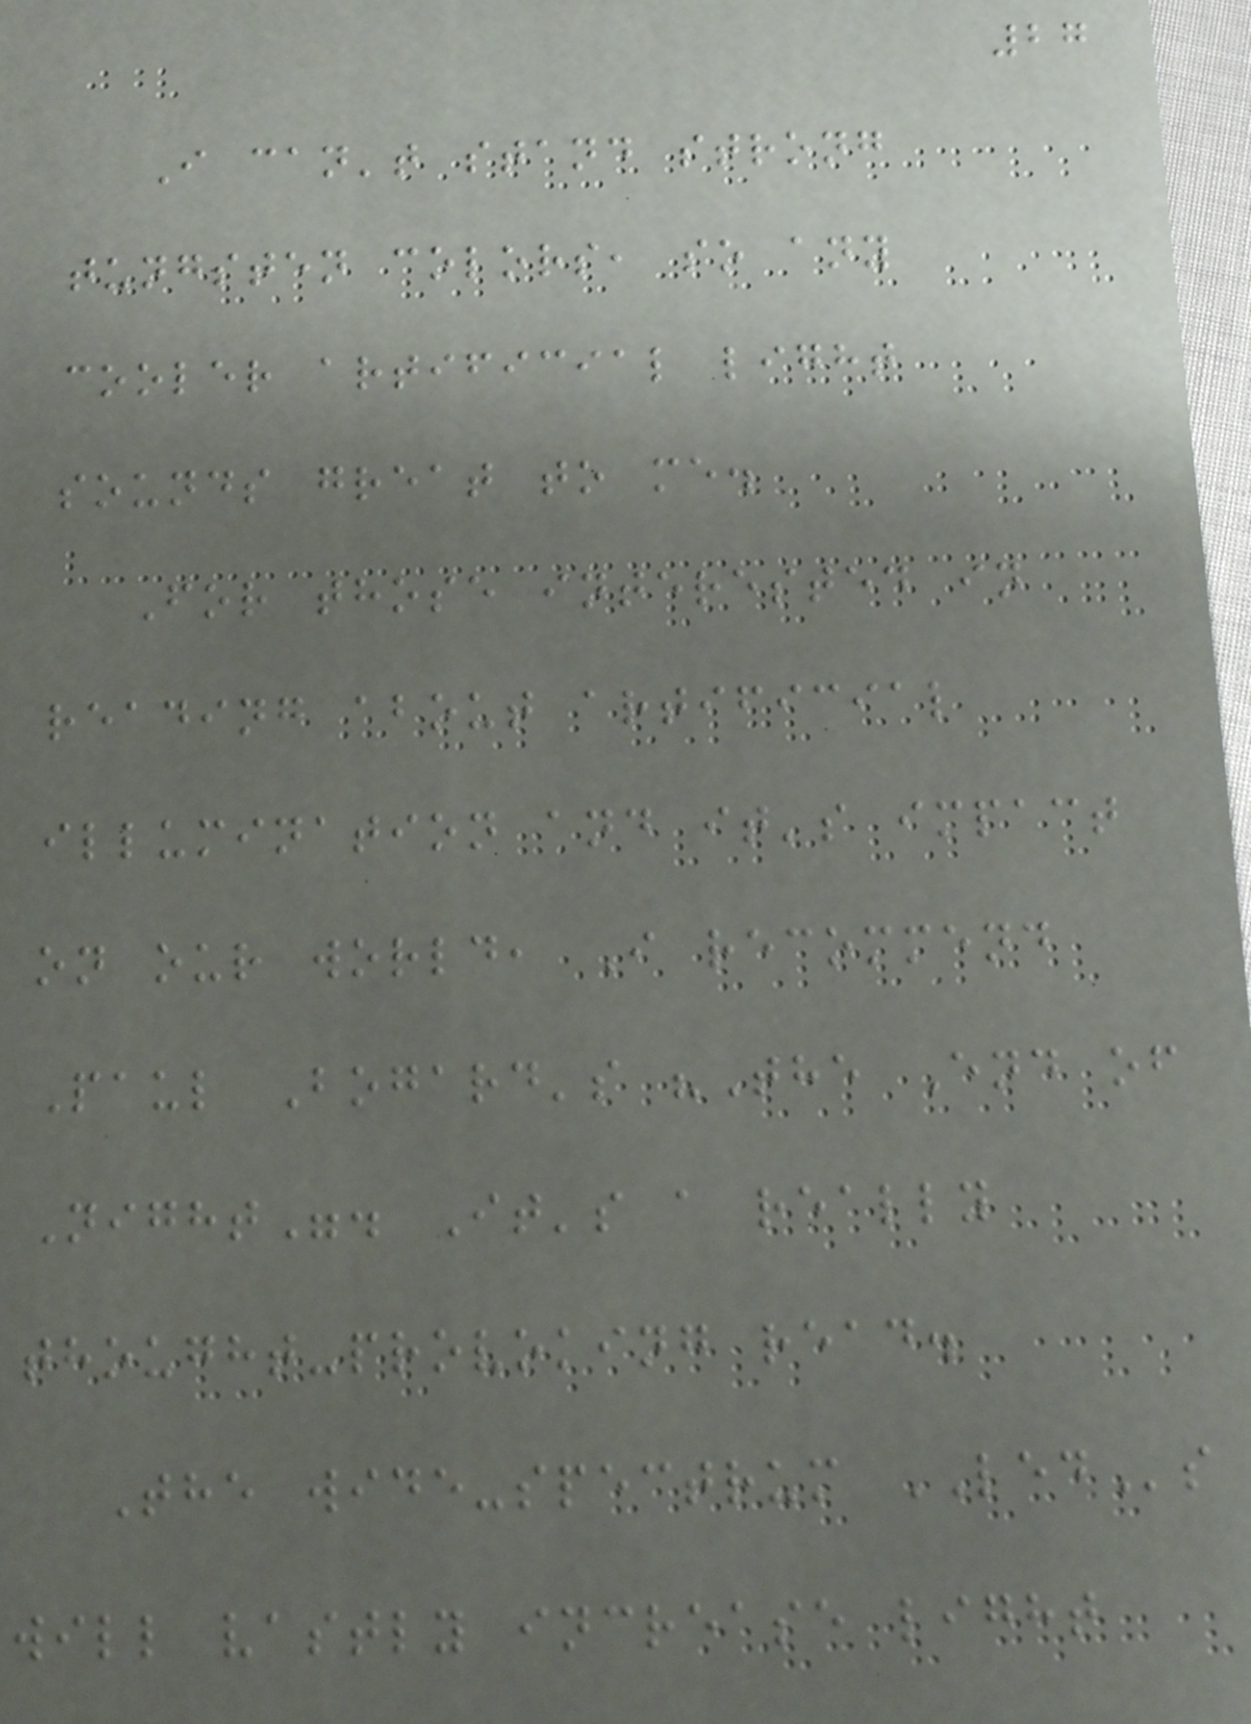27
I can't stand strong
tungsten colors, so any
cooler artificial light
sounds great to me.
For those interested in
reading about artificial
illumination and it's impact
on our world, I recommend
Paul Bogard's "The End of
Night". It's a really
thought-provoking read.
The wide-spectrum LEDs
will vastly increase light
